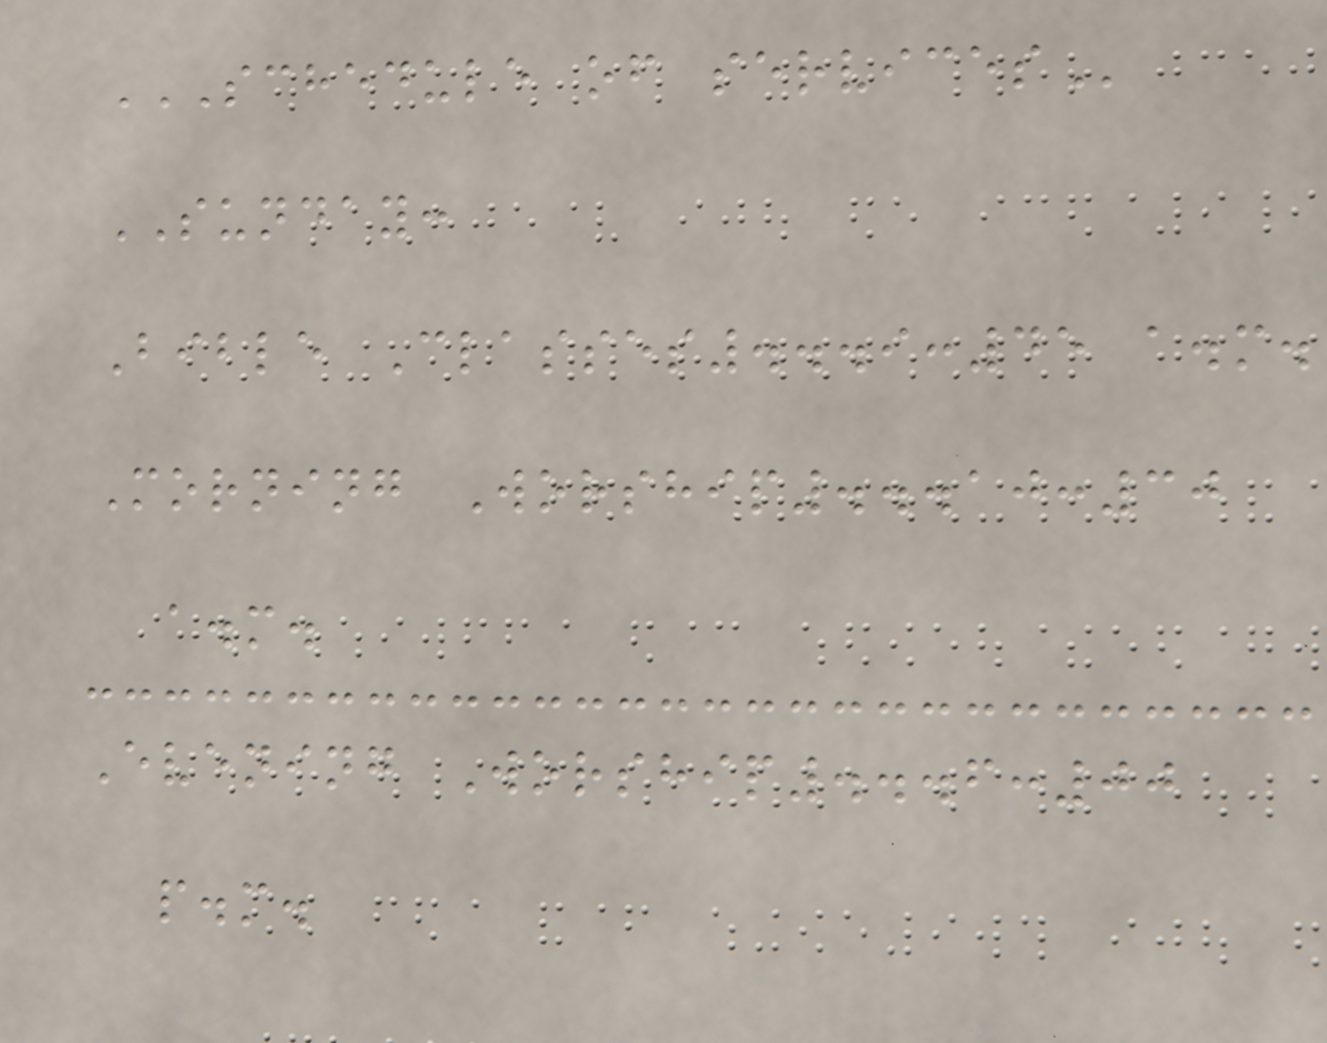SCHEDULE OF SERVICES
SUNDAY:
Bible Classes...9:45 a.m.
Morning Worship...10:30
a.m.
Evening Worship...6:00
p.m.
